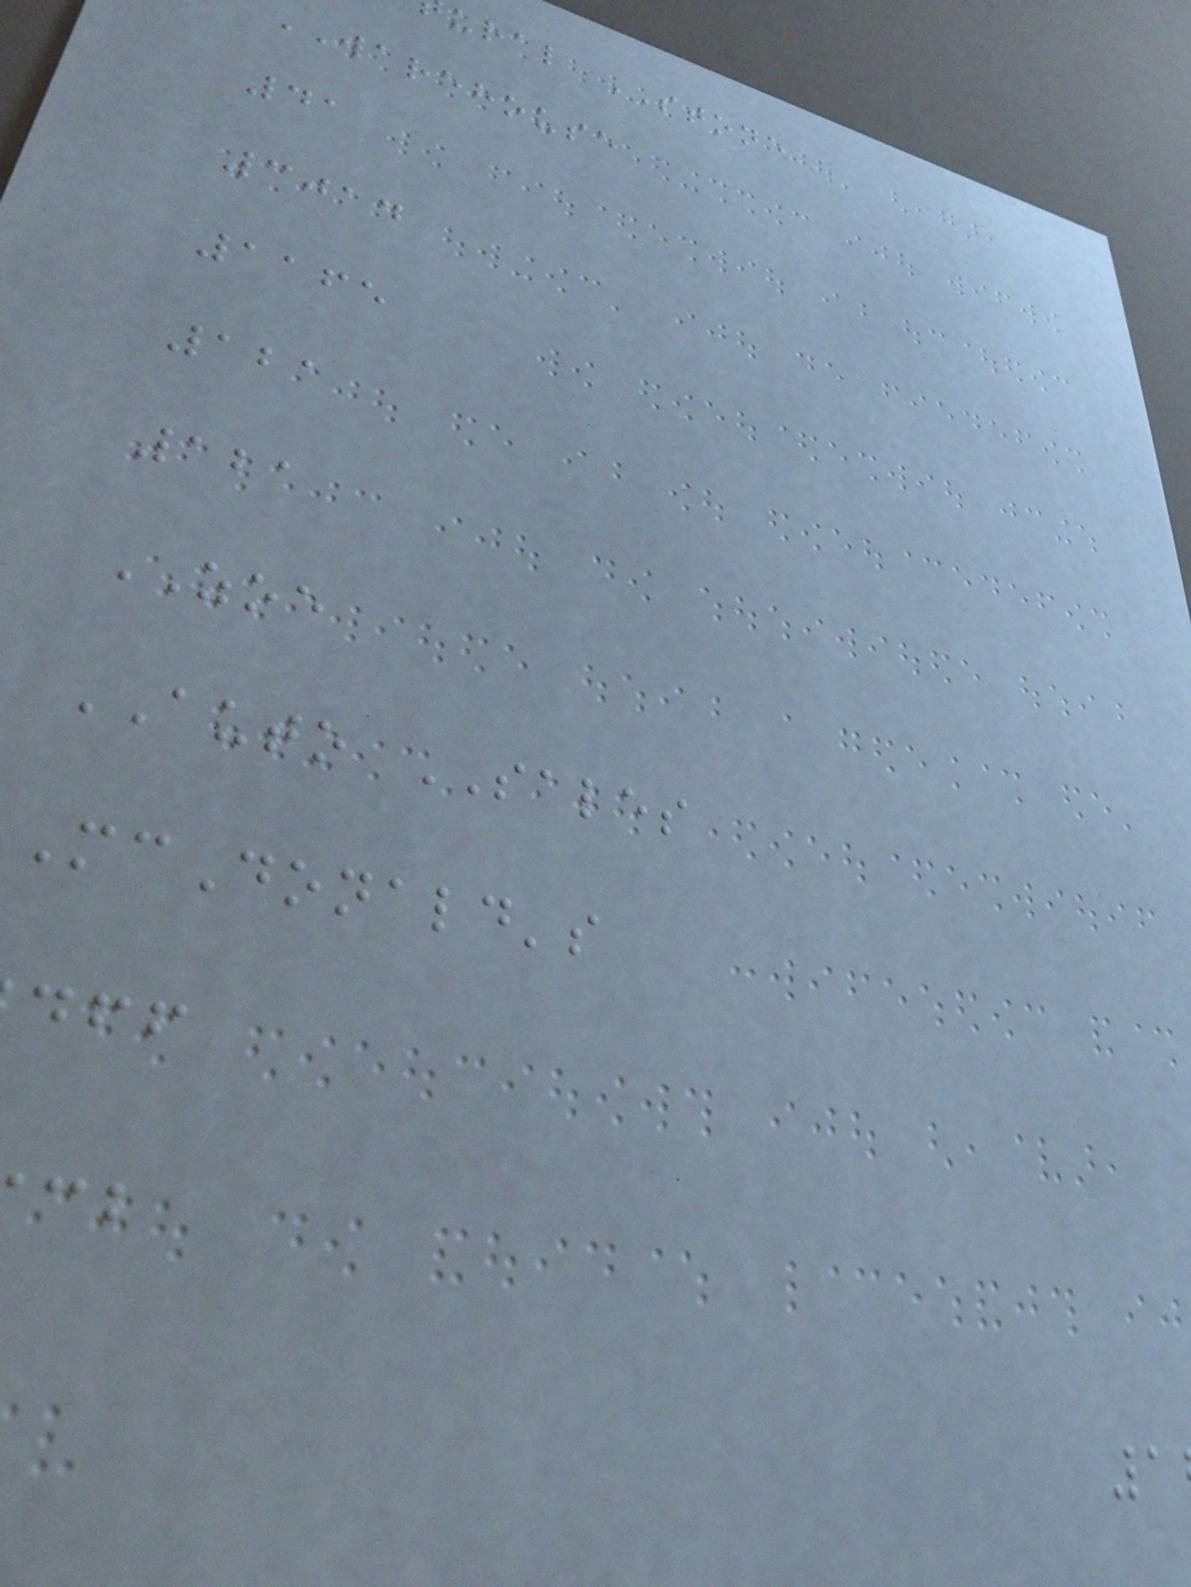ural STONE
WAREHOUSE
41
3014
1165
121
121
ZOE
AUTO SALES
McDonald's
